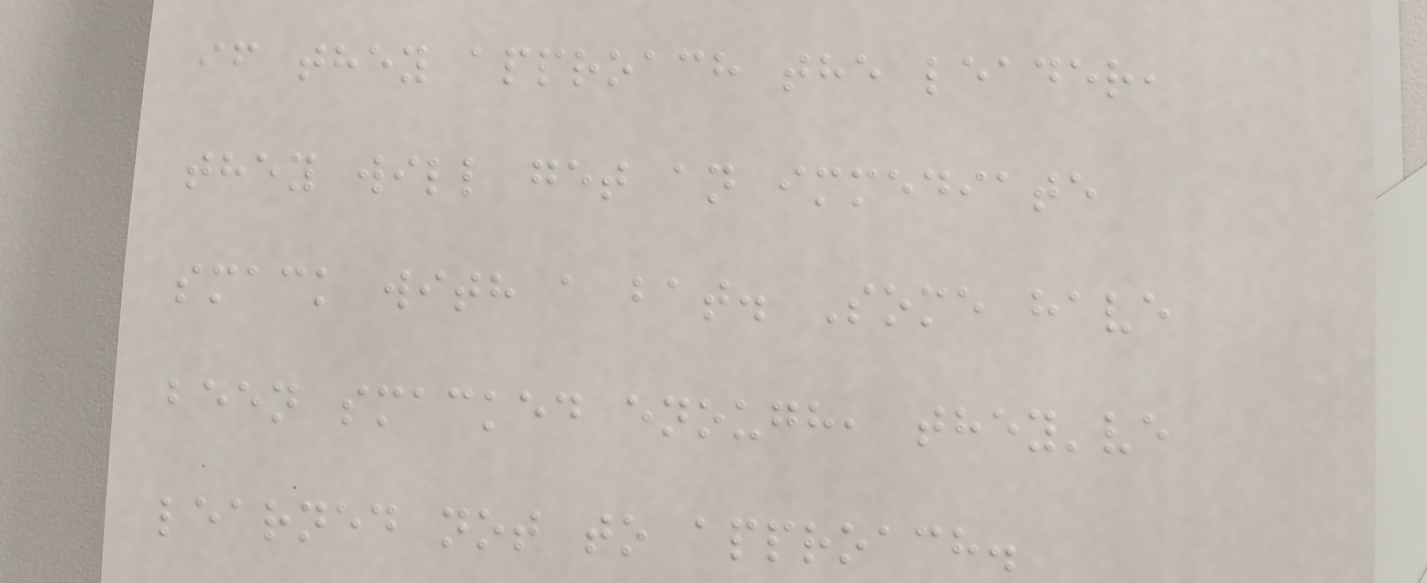if they approach the leader,
they will get an immediate
smack with a bat. Some have
been smacked enough, they've
learned not to approach.
